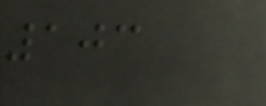103
